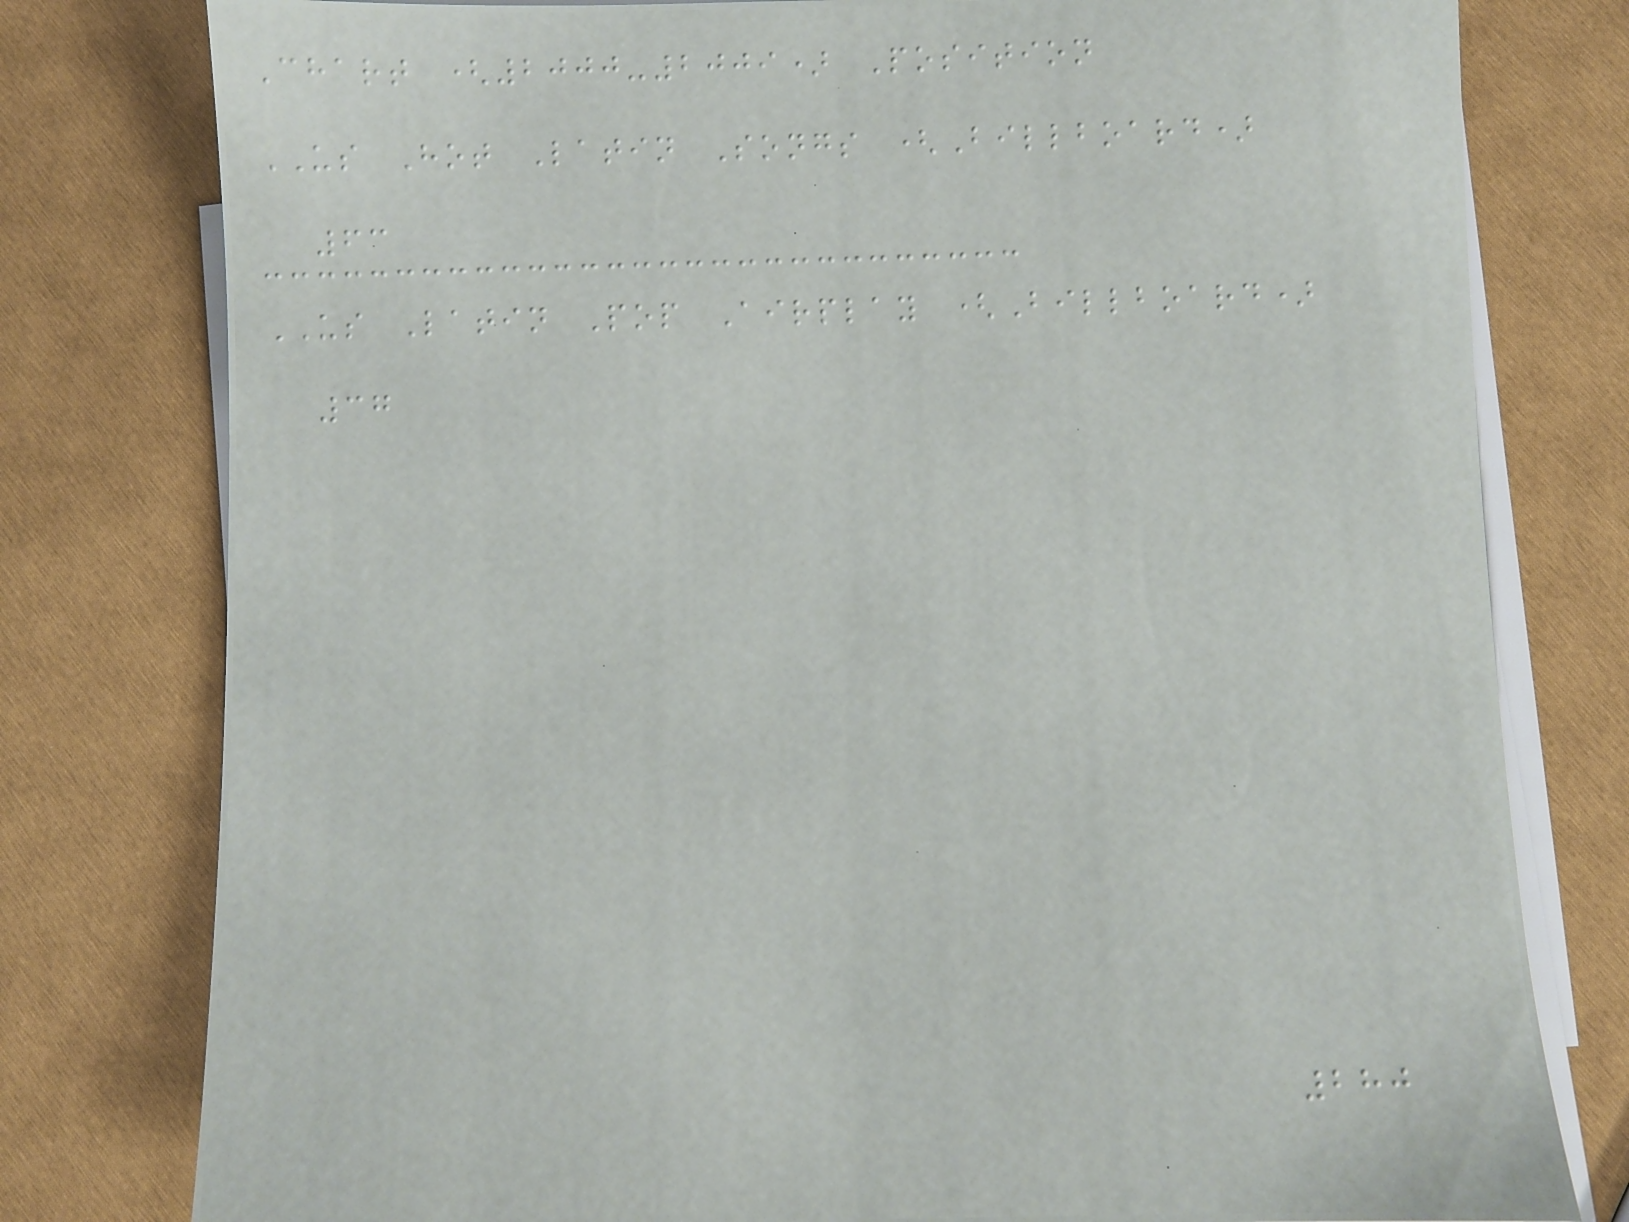Chart (2000-2009) Position
US Hot Latin Songs (Billboard)
63
US Latin Pop Airplay (Billboard)
37
280
